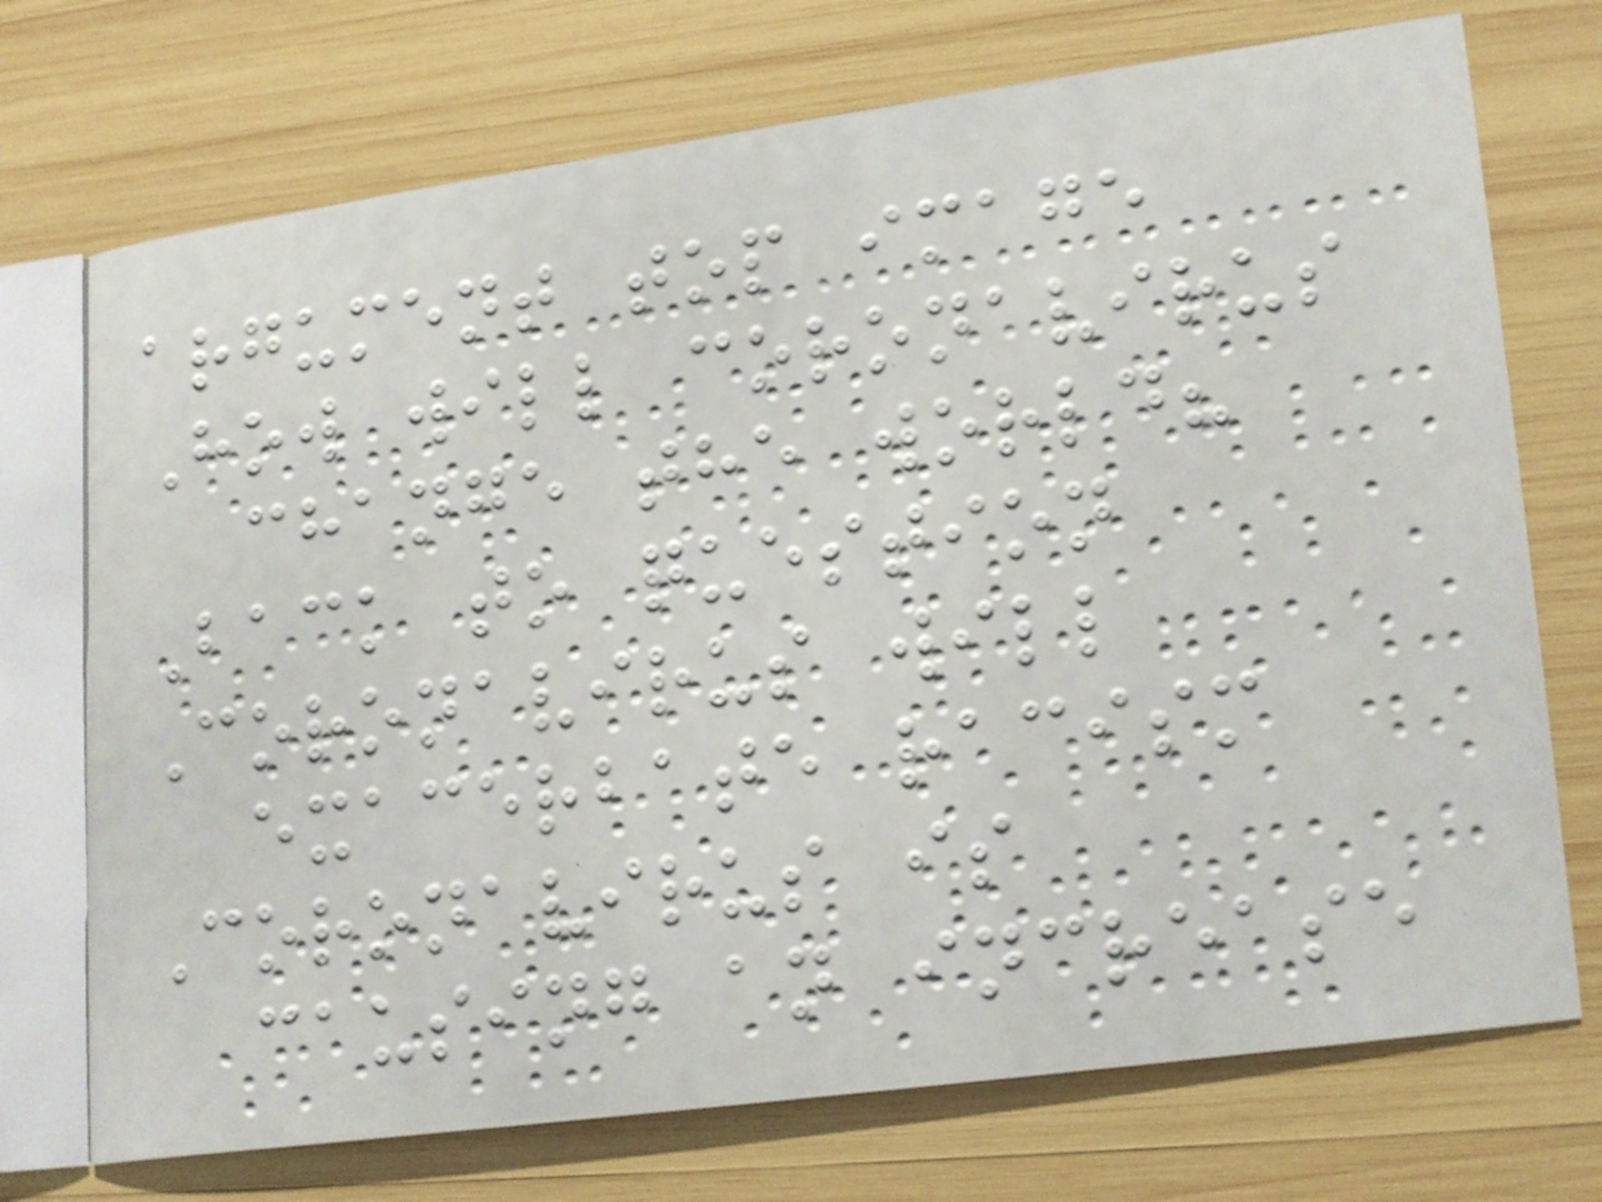argument top image
How will coronavirus
change the world?
Back to question
Coronavirus will
exacerbate racism
Coronavirus is
causing an increase
